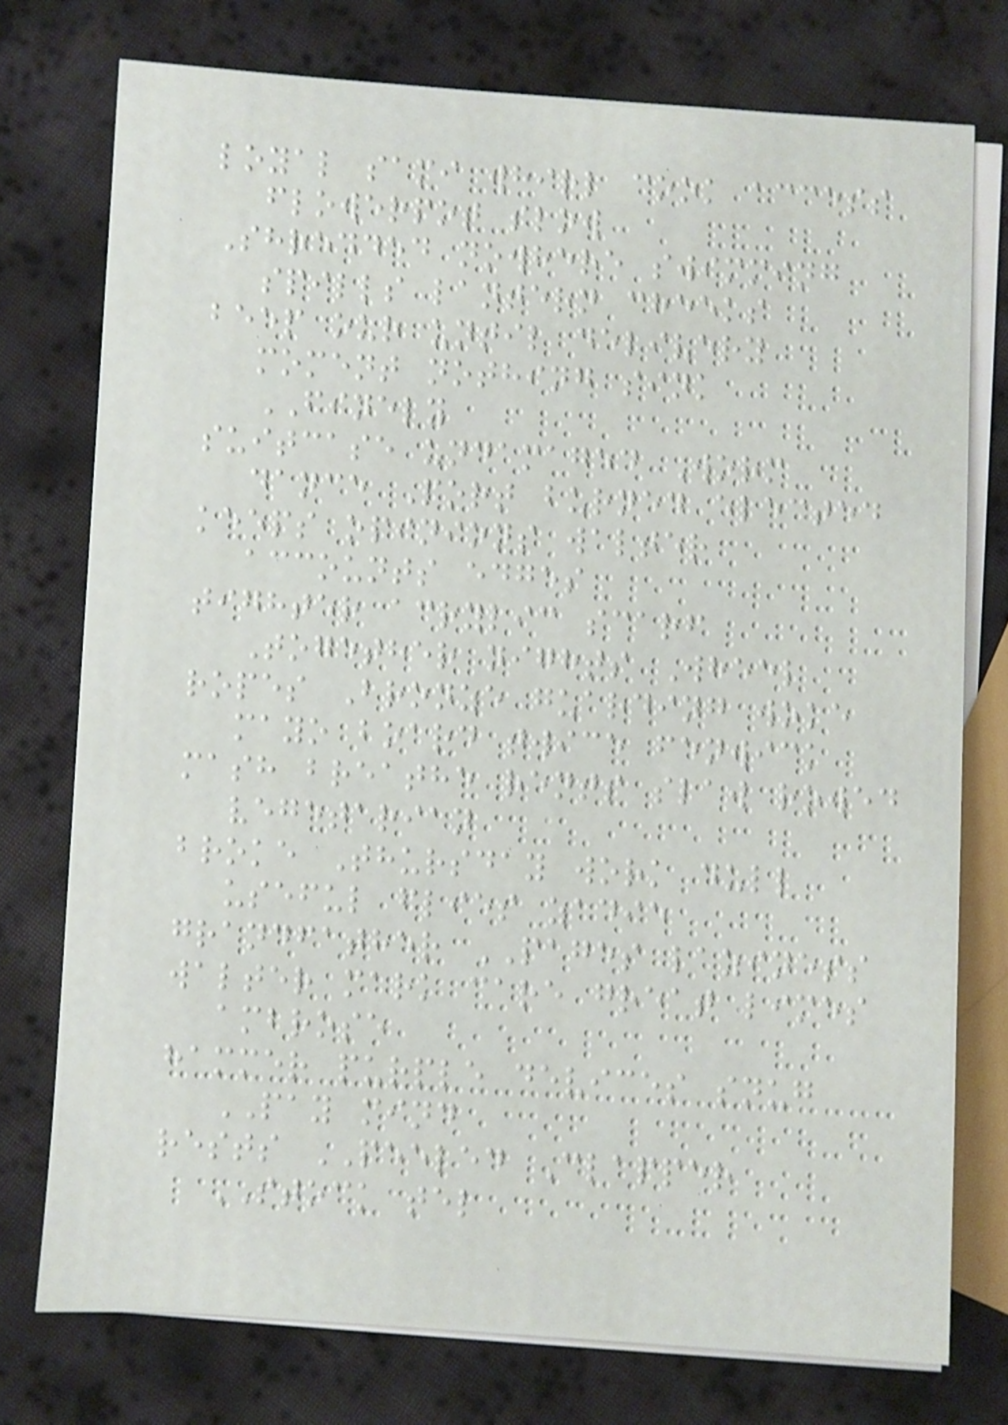loyal sami whirl cook access
flowerpot slow
Shredded nowhere swimming
spills lantern cheeks
beep our until delivery
moment nothing sink
FINELY
suitcase undamaged Worm
dance Port burned elected
keeps opinions walter
accounts edges
tighter acrylic scarf
Together nights Wheel
ropes Bronze guarding woke
mayo board twice fenwick
mash breathe rents slaw rowed
vegetarian
broke Thursday work dull
useful flies zadie
grandfather PAGES laziness
walter mark care great limes
ambrose
hammer purple devices snug
PAY mind
rests PEELED Clapper
STOCK tel
